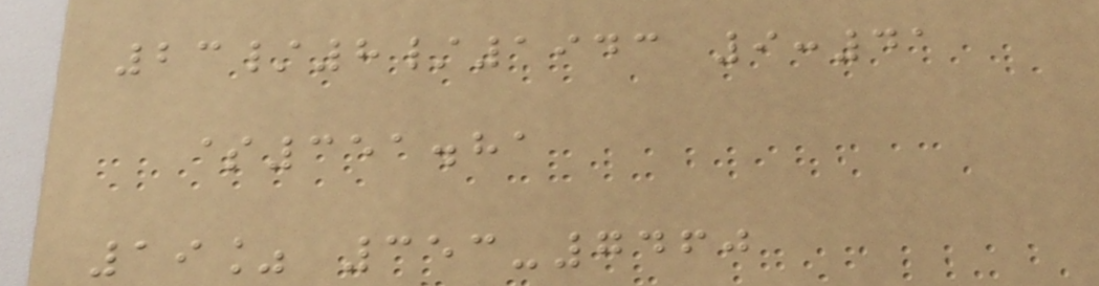23/8/1943 9:41
$351.81
19% 353-7460
